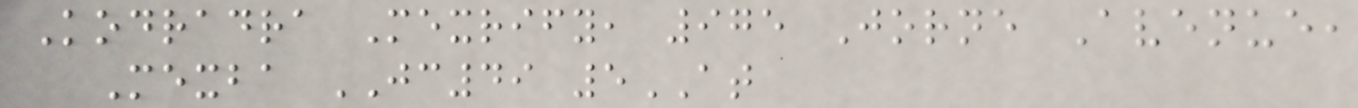Kodradra Mexrify, 975 Jorne Avenue,
Mexba JC49 5AT
